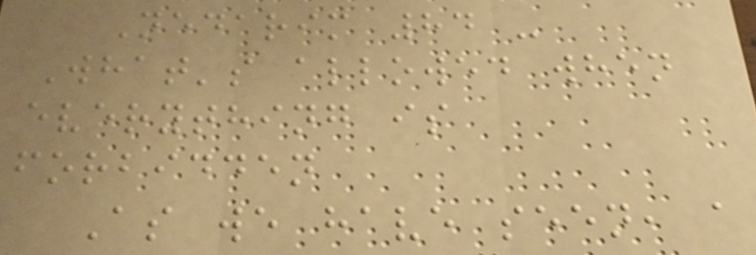Nedarim 84 -
What's allowed when
everything is
forbidden
As we have seen, a
